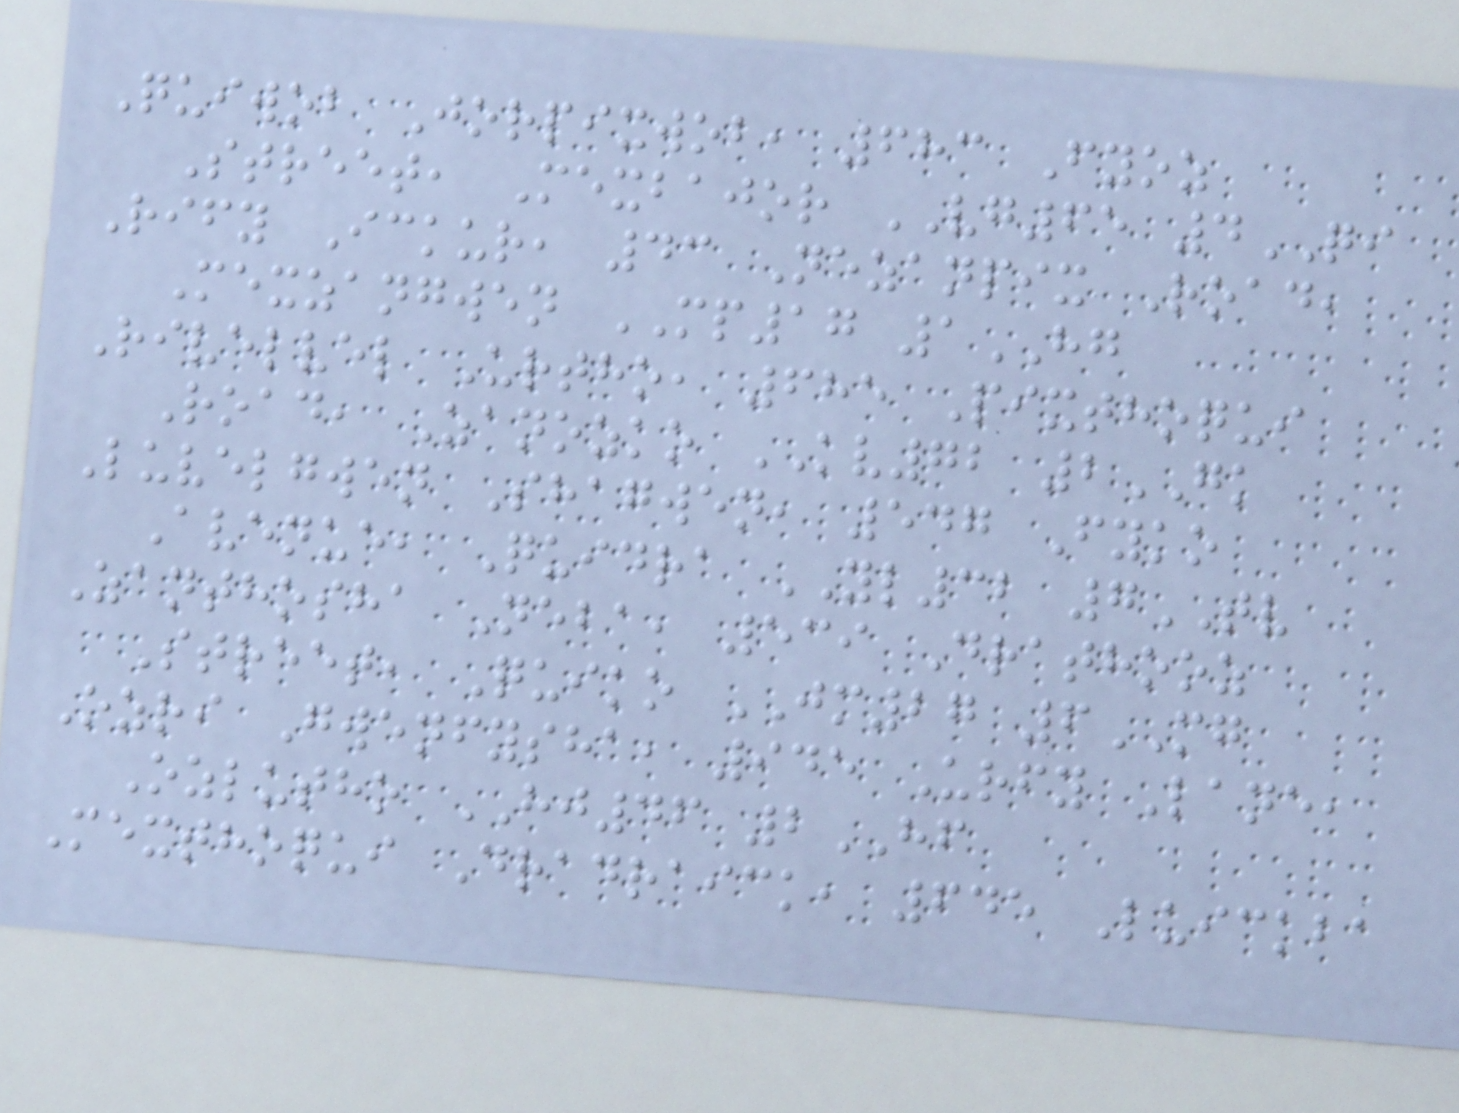Quiwob Jorpixwob, 683 Fyoz
Street, Mexbajor VG65 4QI
Rify Ickur, 43 Nezanpix Road,
Mexzangwen MP17 1HG
Rivelvel Urtho, 685 Pixthoqui
Road, Zanozko KV72 2GK
Luvelgwen Shagwen, 547 Fyko
Avenue, Quidra YL32 7TV
Zanthosha Neba, 539 Drathooz
Street, Quiko JM27 6MG
Ozri Gwenfysha, 945 Urfy Lane,
Ozlutho HJ46 2HF
Mexthoqui Dradraick, 645 Luickba
